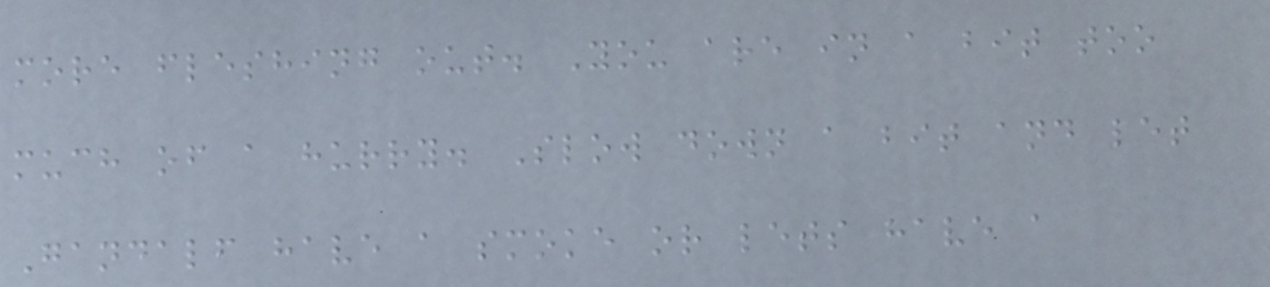more fleshing out. You are in a bit too
much of a hurry. Slow down a bit and let
Gandalf have a smoke or lets have a
